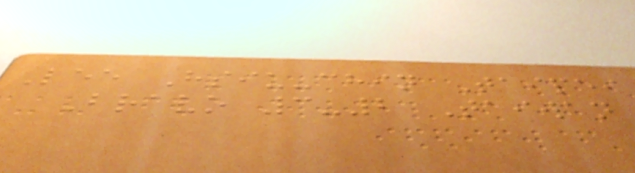Lee Hsiu-chin Taipei
Bravo 3-2 Taiwan
